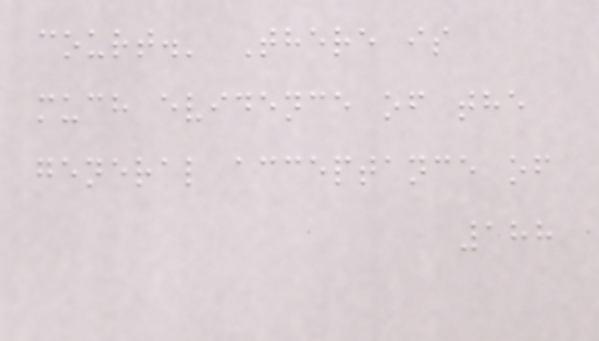court.' There is
much evidence of the
general acceptance of
188
